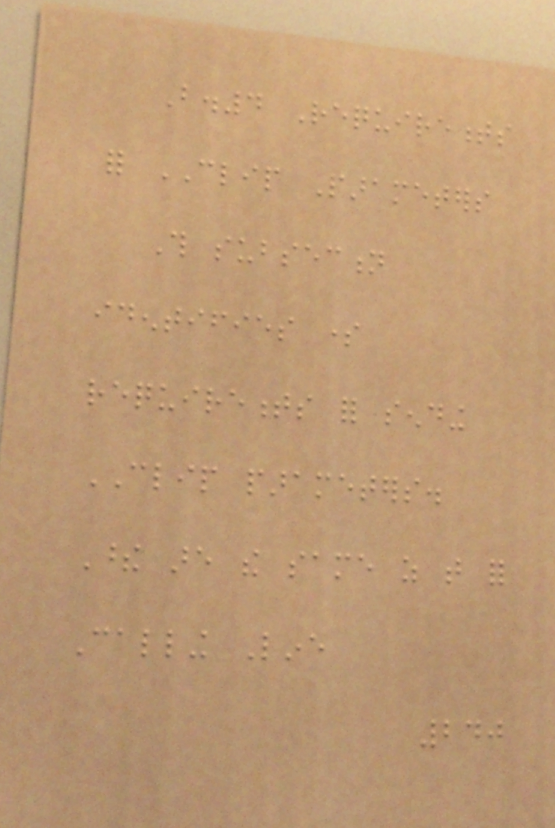B.4 Requirements
for CLIP Parameters
This subsection
identifies some
requirements for sending
CLIP parameters.
These are the same as that for
Calling Line
240
